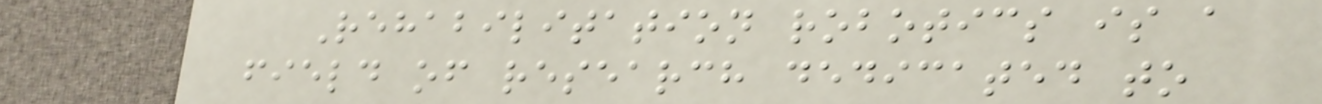Rehabilitation robotics is a
field of research dedicated to
